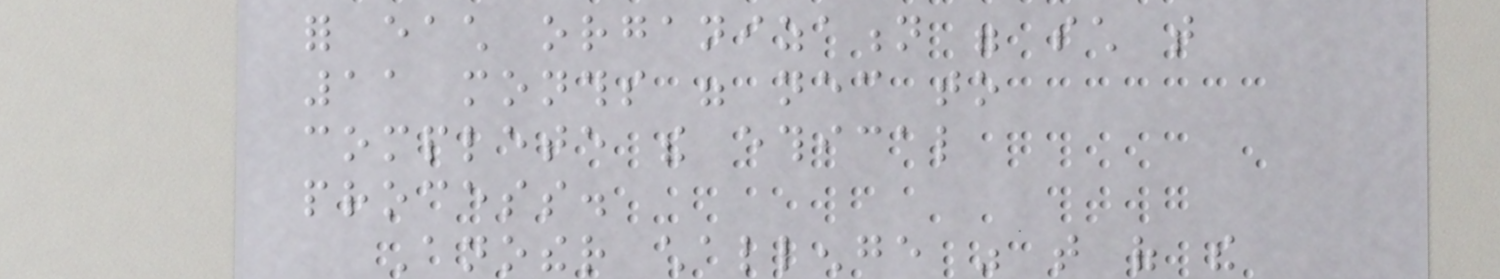for each organization were such that
11 months were necessary to
complete the ethical
process.
Another challenge was that of the
